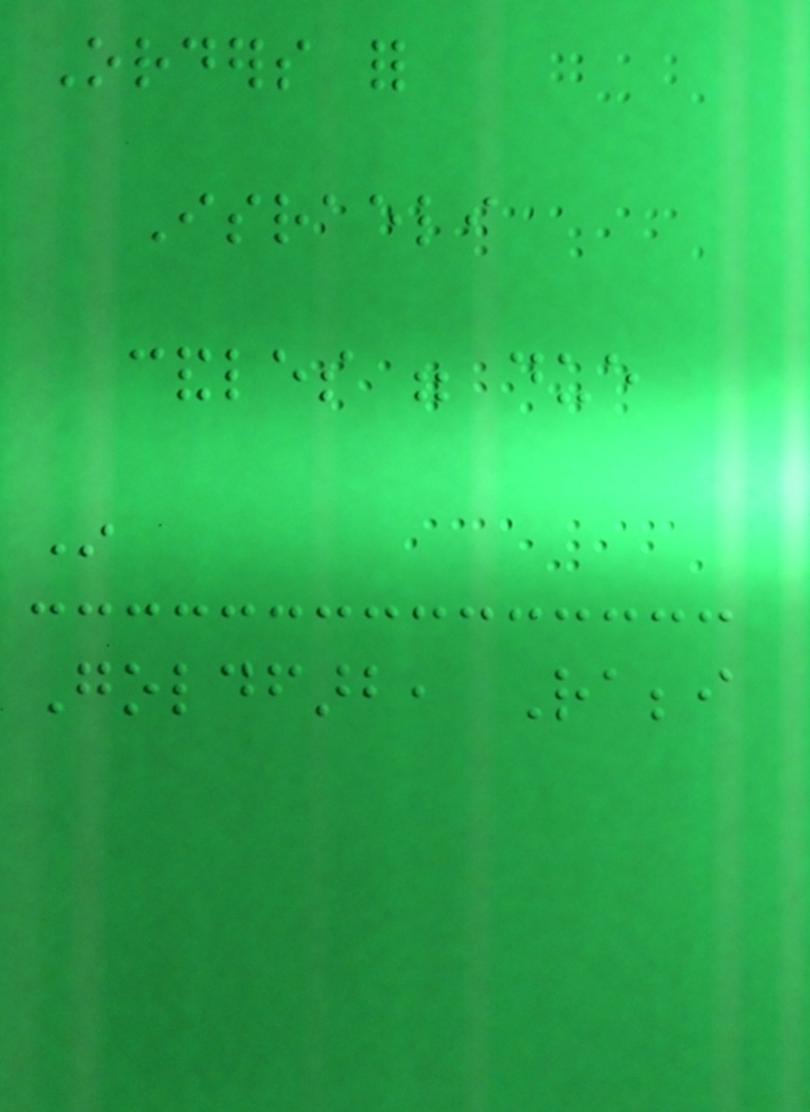Orders for
Israeli
candles were due
In
Goldfarb, Rabbi
